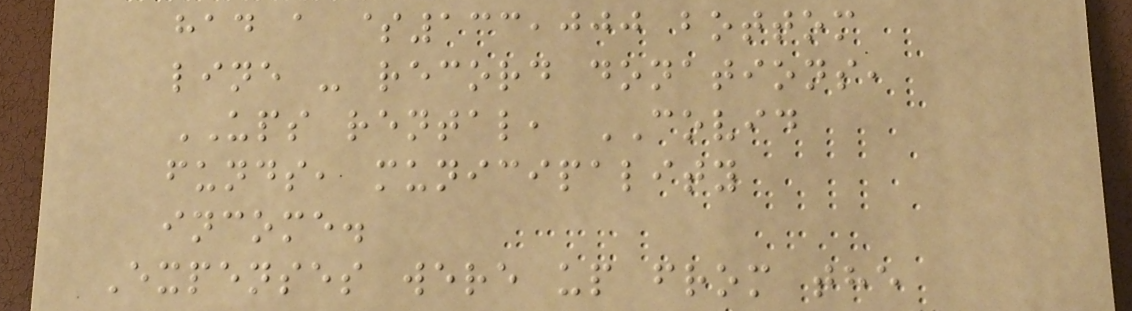had a $133,000 bottom
line - record donations,
UPS rental, COVID
funds, municipality
income.
Expenses were up from the
